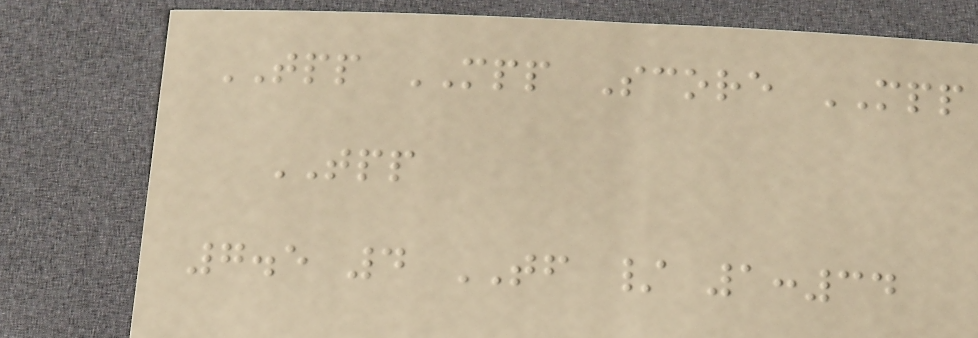TPP MPP Score MPP
TPP
7.5 4 TF / 1:34
